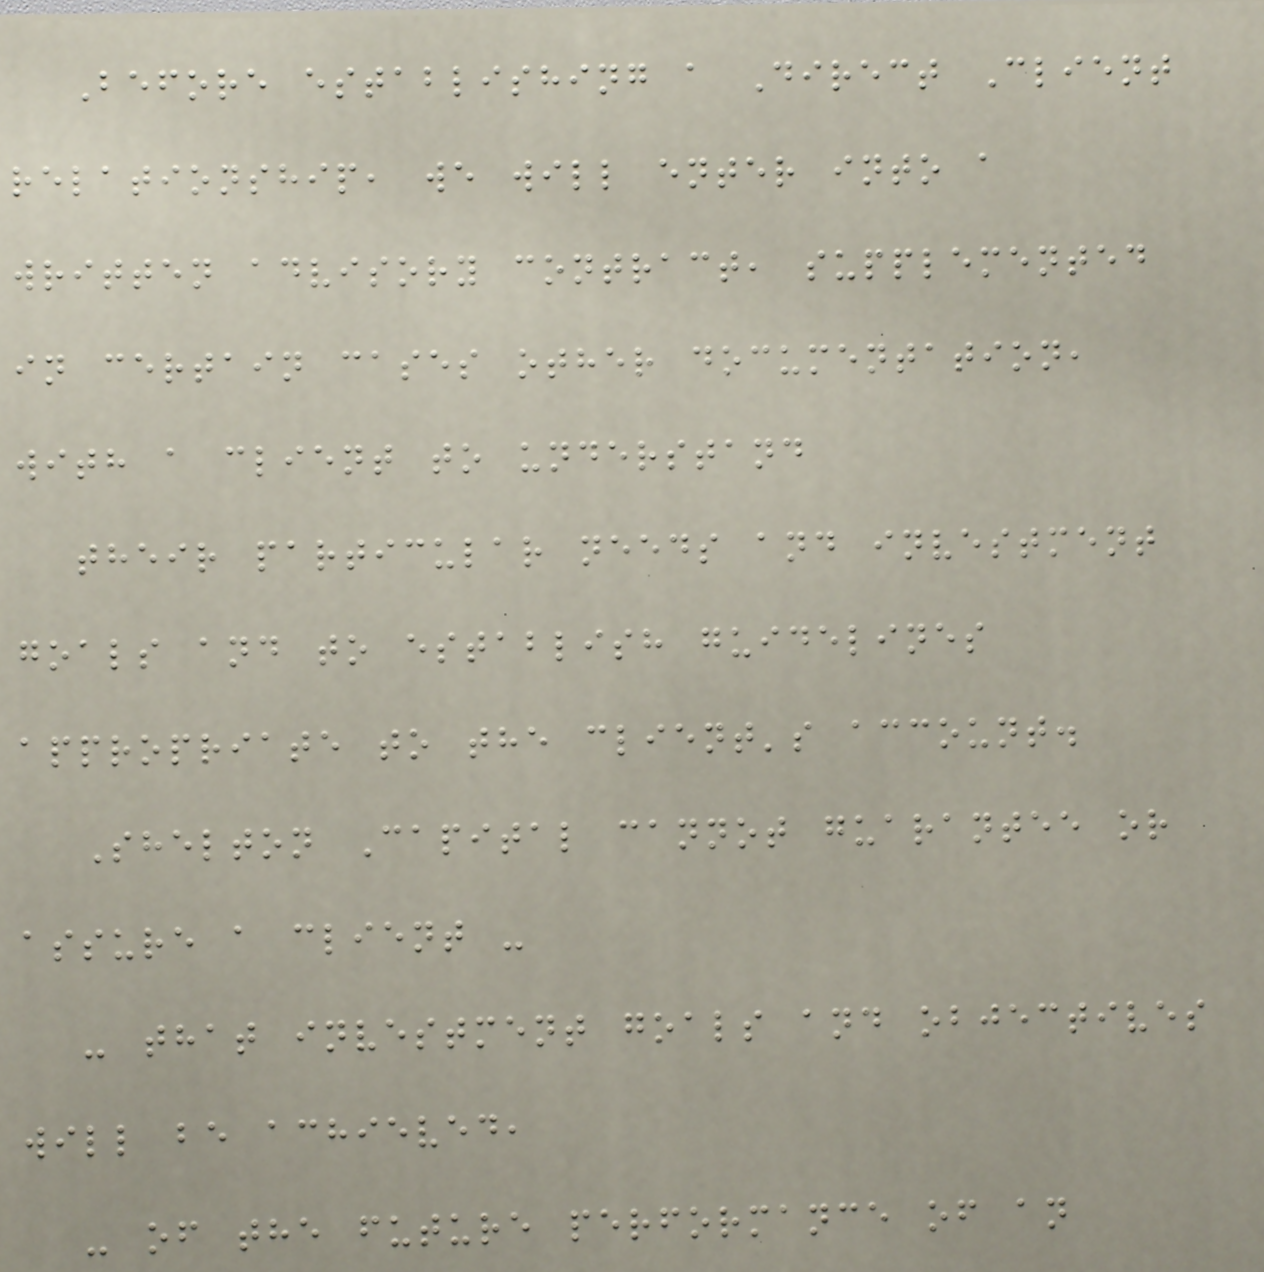Before establishing a Direct Client
relationship, we will enter into a
written advisory contract, supplemented
in certain cases other documentation,
with a client to understand
their particular needs and investment
goals and to establish guidelines
appropriate to the client's account.
Shelton Capital cannot guarantee or
assure a client -
- that investment goals and objectives
will be achieved,
- of the future performance of an
